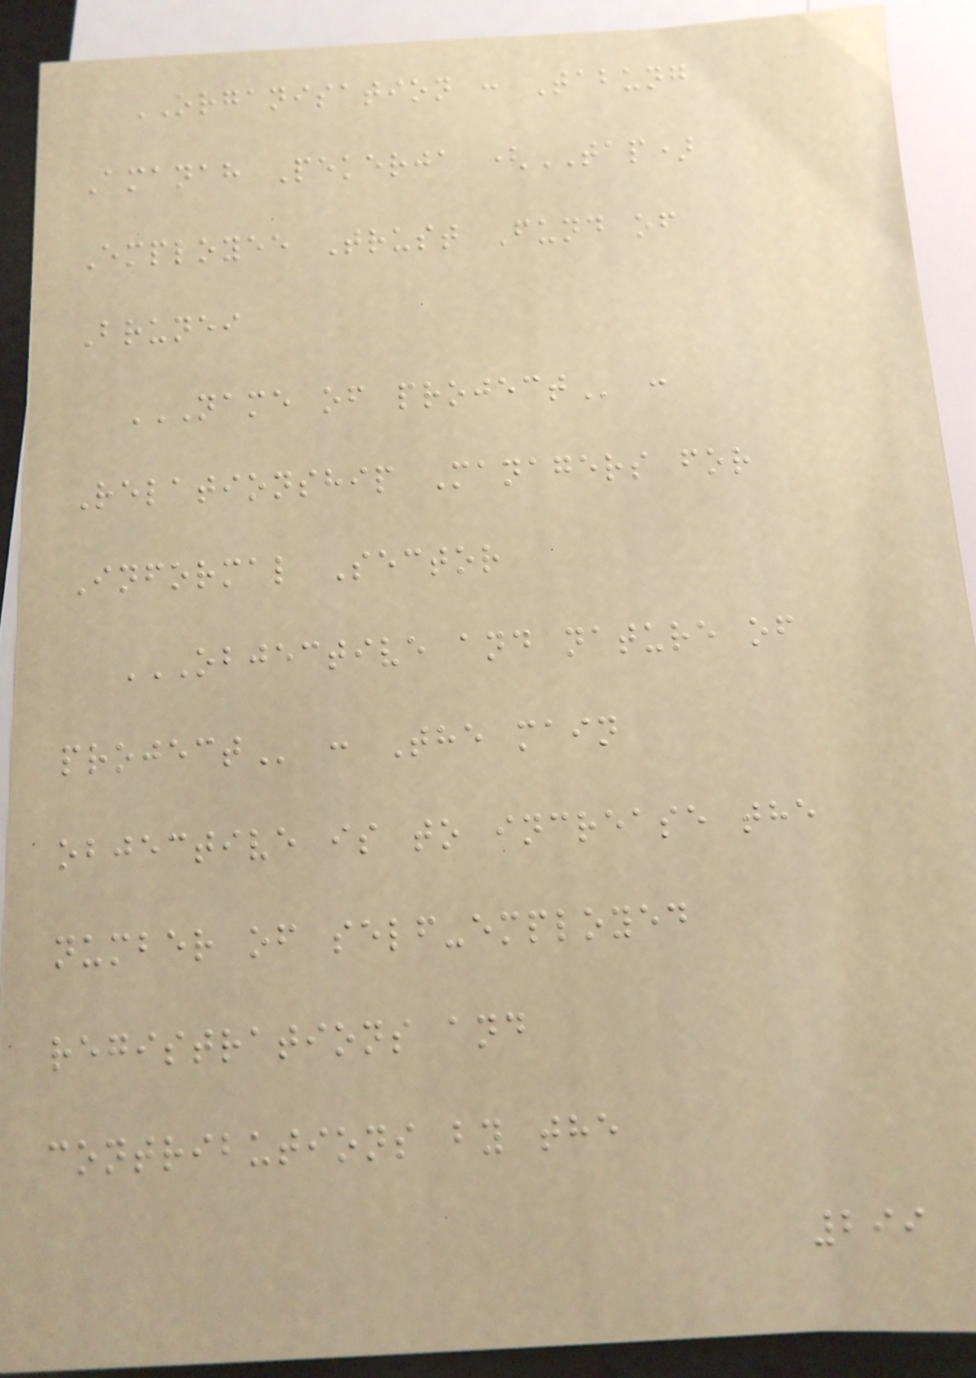ORGANISATION : Tabung
Amanah Pekerja (TAP)
Employee Trust Fund of
Brunei
NAME OF PROJECT :
Relationship Managers for
Informal Sector
OBJECTIVE AND NATURE OF
PROJECT : The main
objective is to increase the
number of self-employed
registrations and
contributions by the
299
